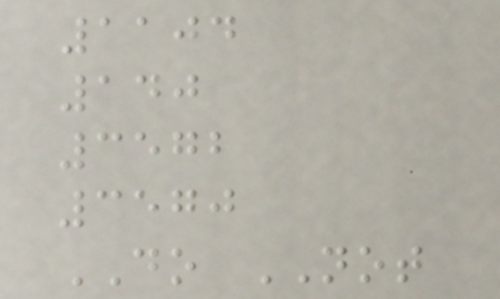1104
140
3572
3570
DO NOT
